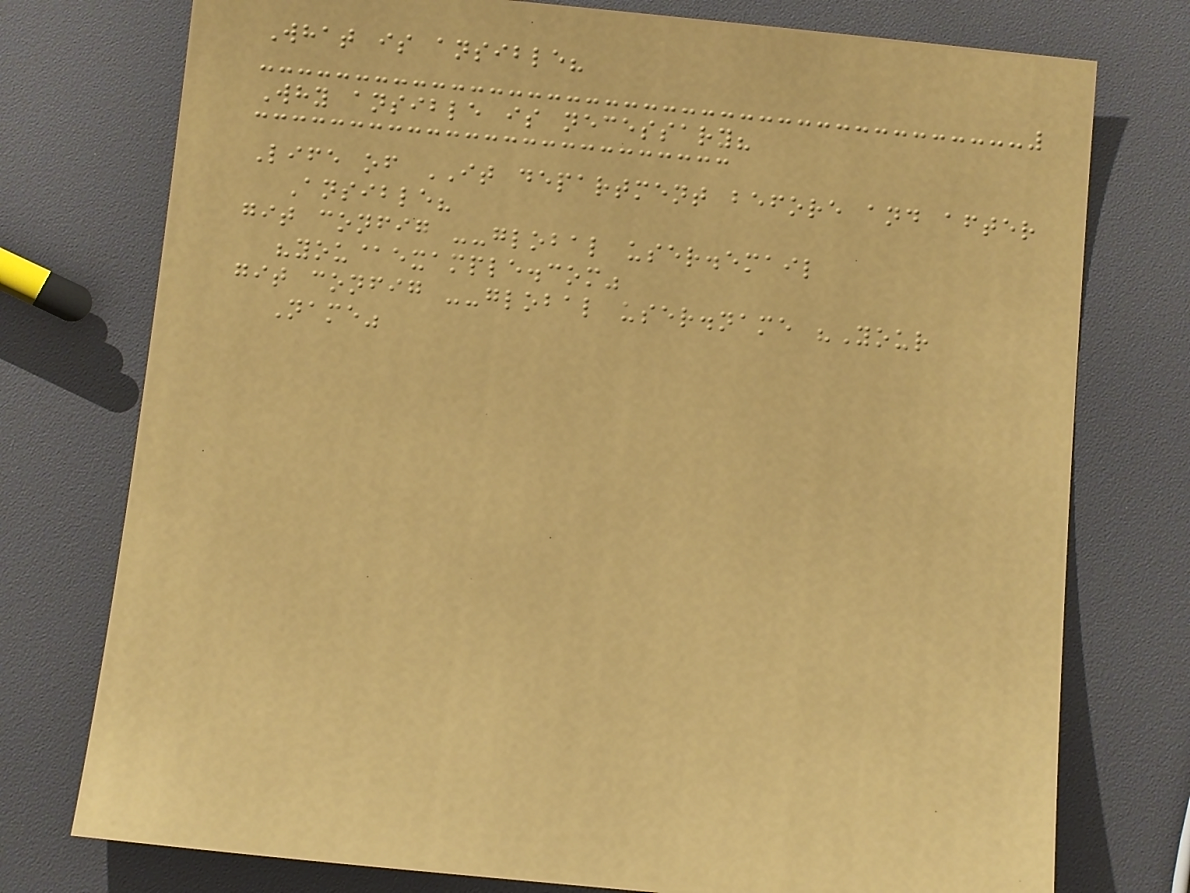What is ansible?
Why ansible is necessary?
Life of IT department before and after
Ansible?
git config --global user.email
"you@example.com"
git config --global user.name "Your
Name"
